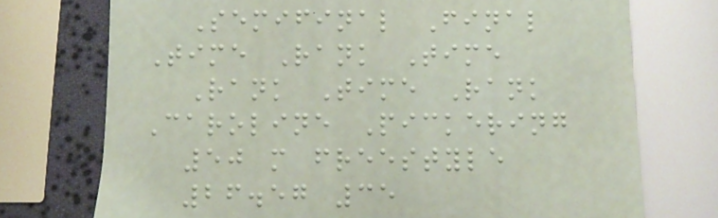Semifinal Final
Time Rank Time
Rank Time Rank
Caroline Pickering
50 m freestyle
26.57 35
